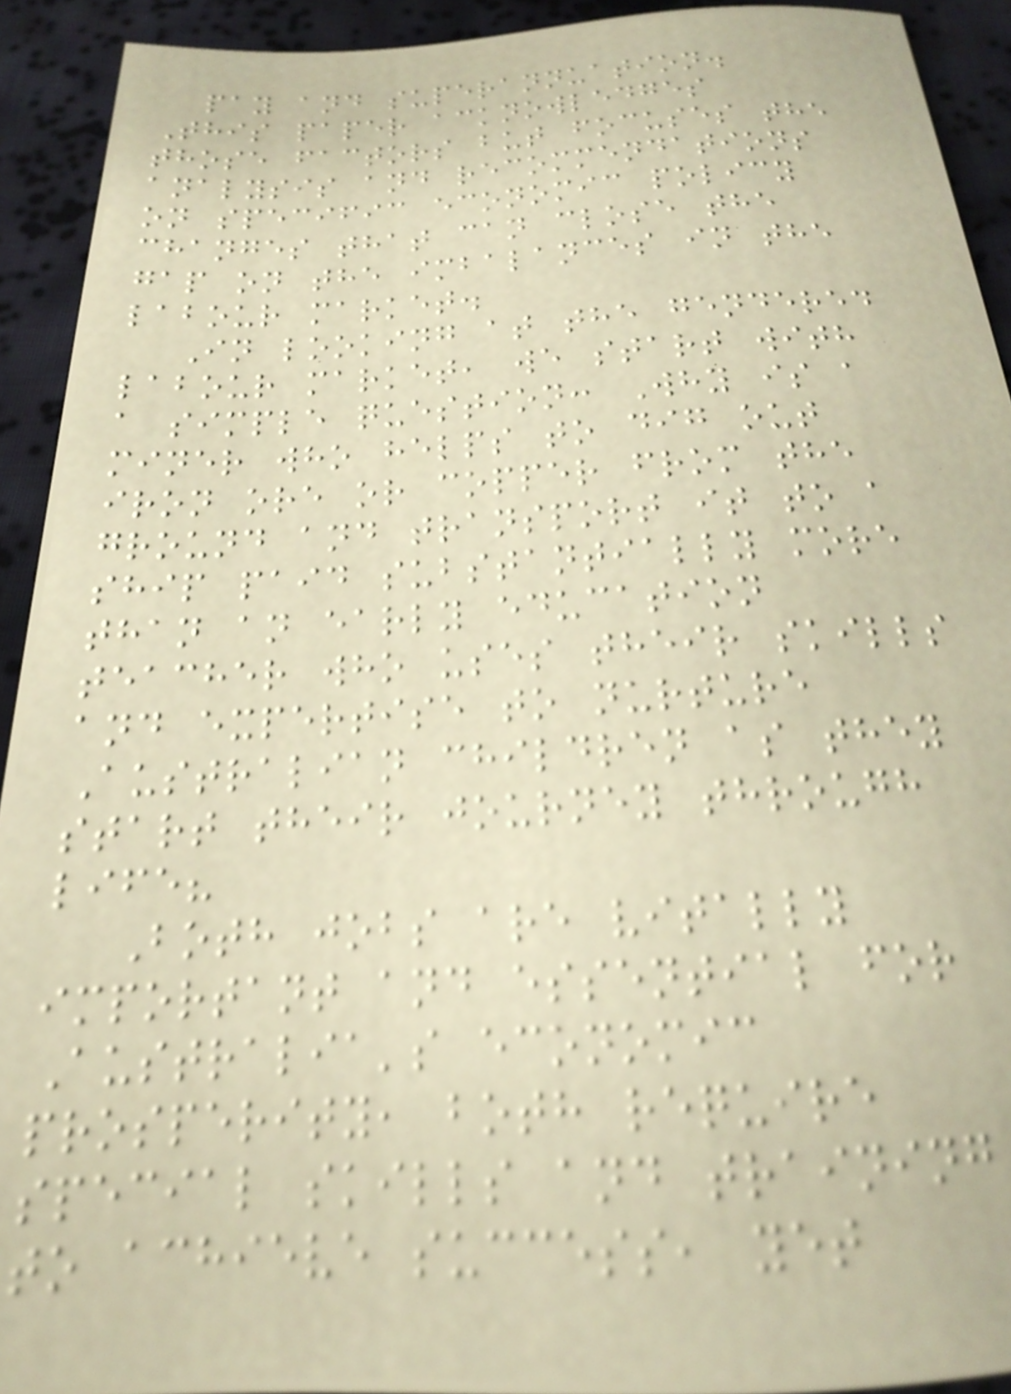pay and superannuation.
This paper acknowledges
those factors but focuses the
analysis and recommendations
on specific economic policy
changes that can close the
gap on the imbalances in the
labour market.
In looking at the gendered
labour market, we start with
a simple question: Why is a
miner who helps to dig out
iron ore or copper from the
ground and transport it to a
ship paid substantially more
than an early education
teacher who uses their skills
and expertise to nurture
Australian children as they
start their journey through
life?
Both jobs are vitally
important and essential for
Australia's economic
prosperity, both require
special skills and training
to achieve success, yet
